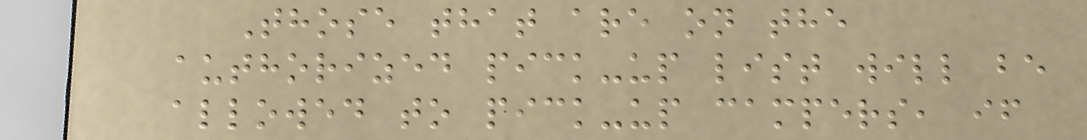Those that are on the
authorized pick-up list will be
allowed to pick-up campers, if
